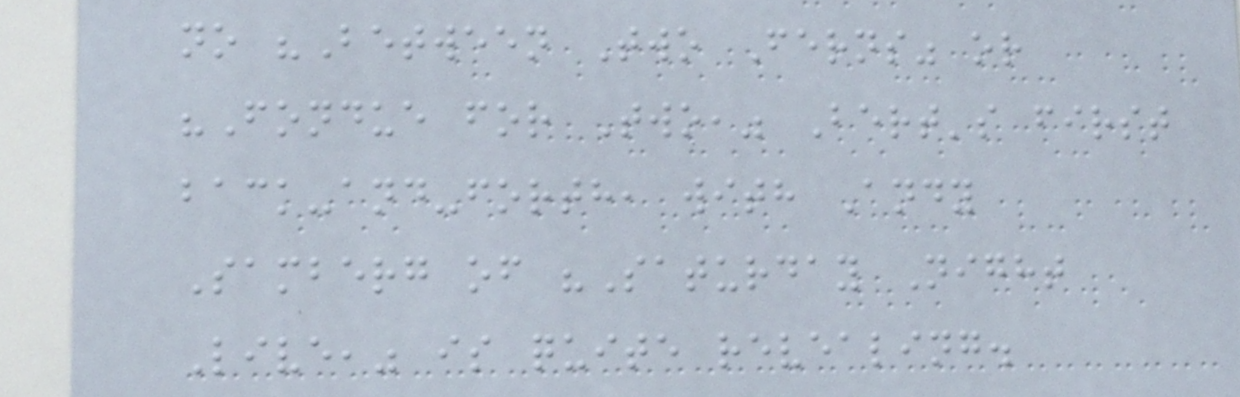no "Between Two Ferns" or
"Fondue for Two," Bert's first
back-and-forth, with Andy
Samberg of "Saturday Night
Live," is quite revealing.
